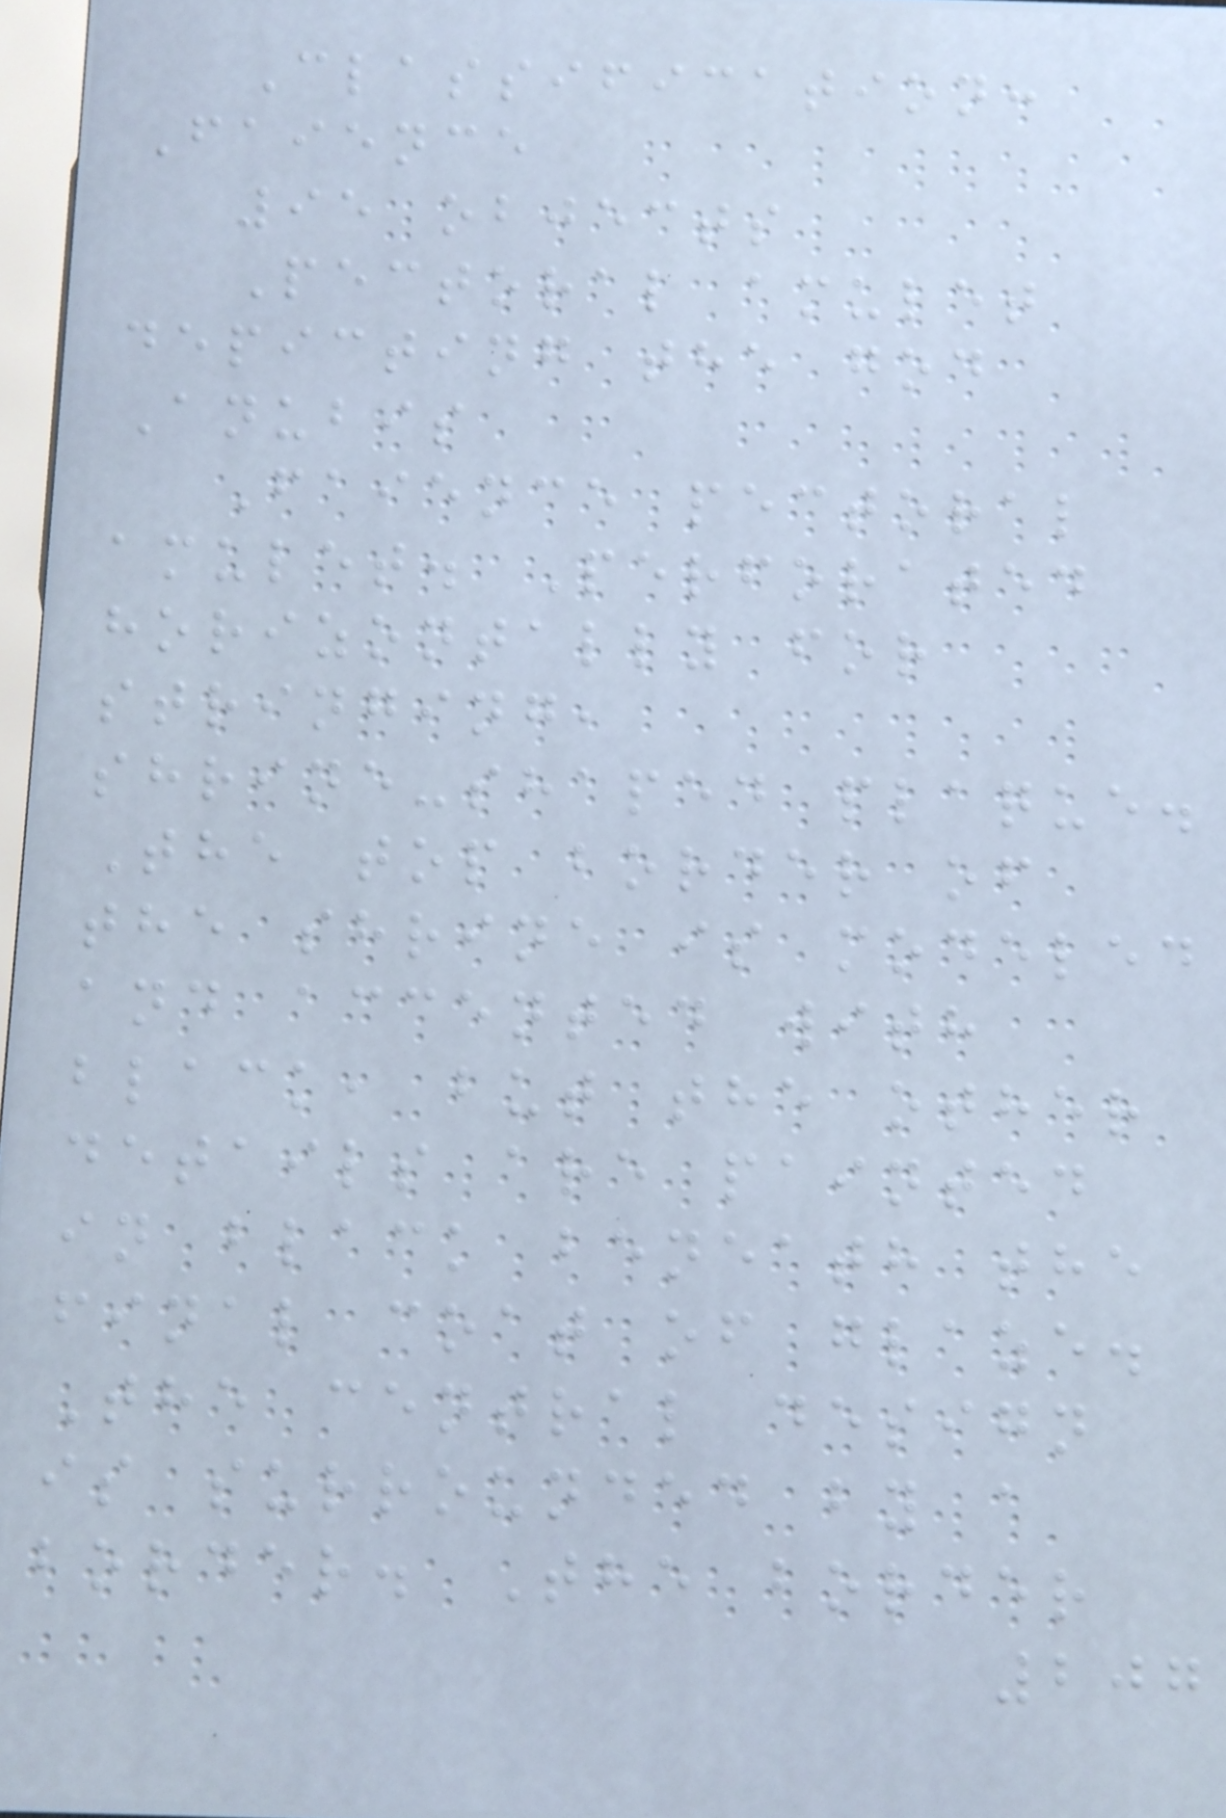Classification:
Faience
95 objects
Pectoral amulet
depicting the god
Anubis
Faience pectoral
amulet. Perforated
horizontally for
stringing,
shrine-shaped plaque.
The top border of
the shrine is modeled
and accented with
black, but the other
details are painted
in black beneath the
final coat of glaze.
The central design
is surrounded by a
border. The border
207
